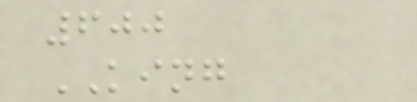600
KING
